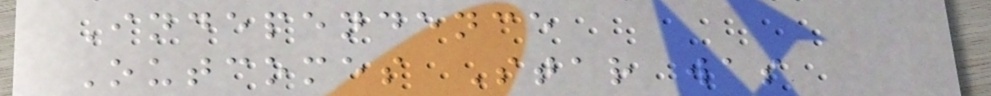Independence
Outcomes Star was
